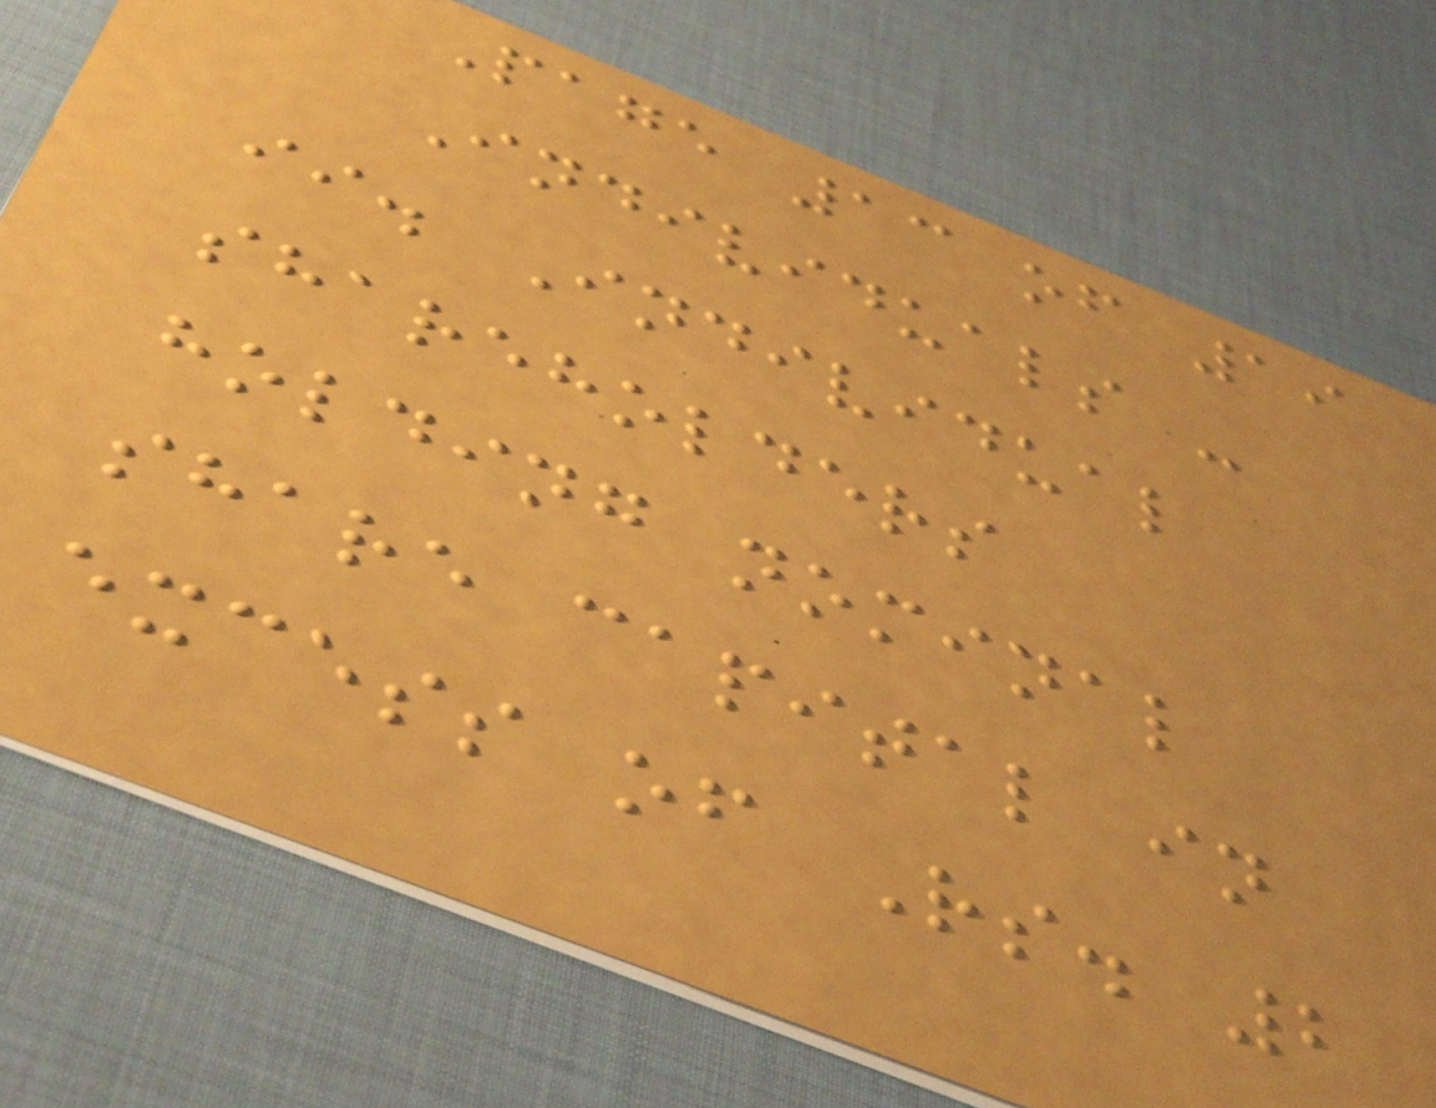Page 13 of 19
Individuals -
ii. Individual
shareholders
holding nominal
share capital in
excess of Rs. 2
